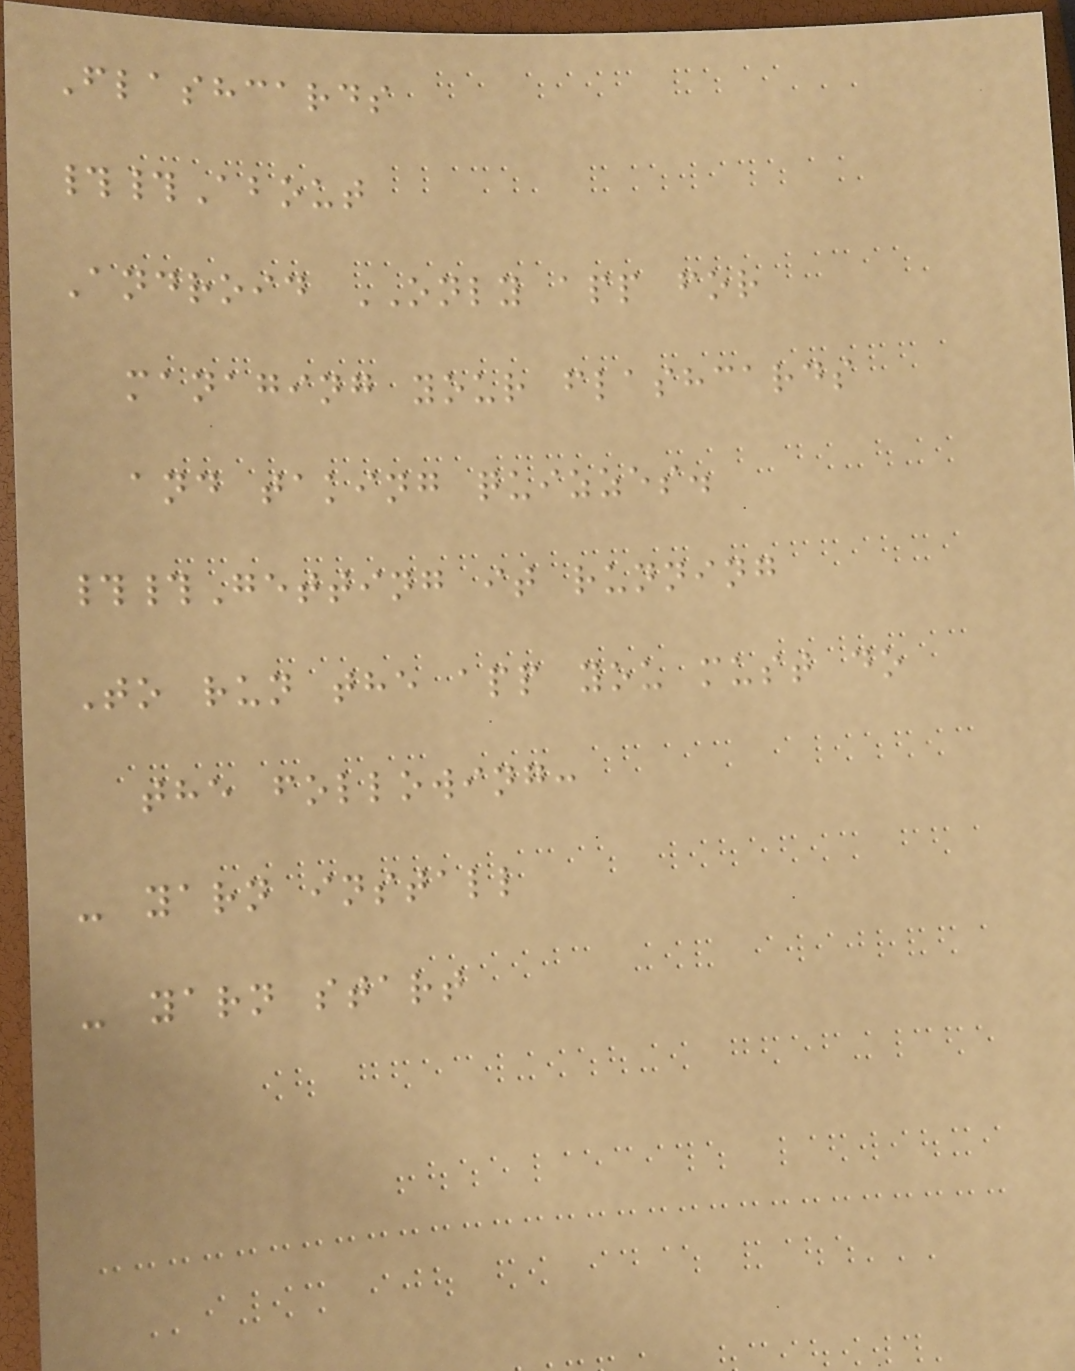Flashcards
##About
Android ONLY app for
managing your flashcards
and taking quizzes.
##Getting it running
To run the app you must do
the following:
- yarn install
- yarn start
